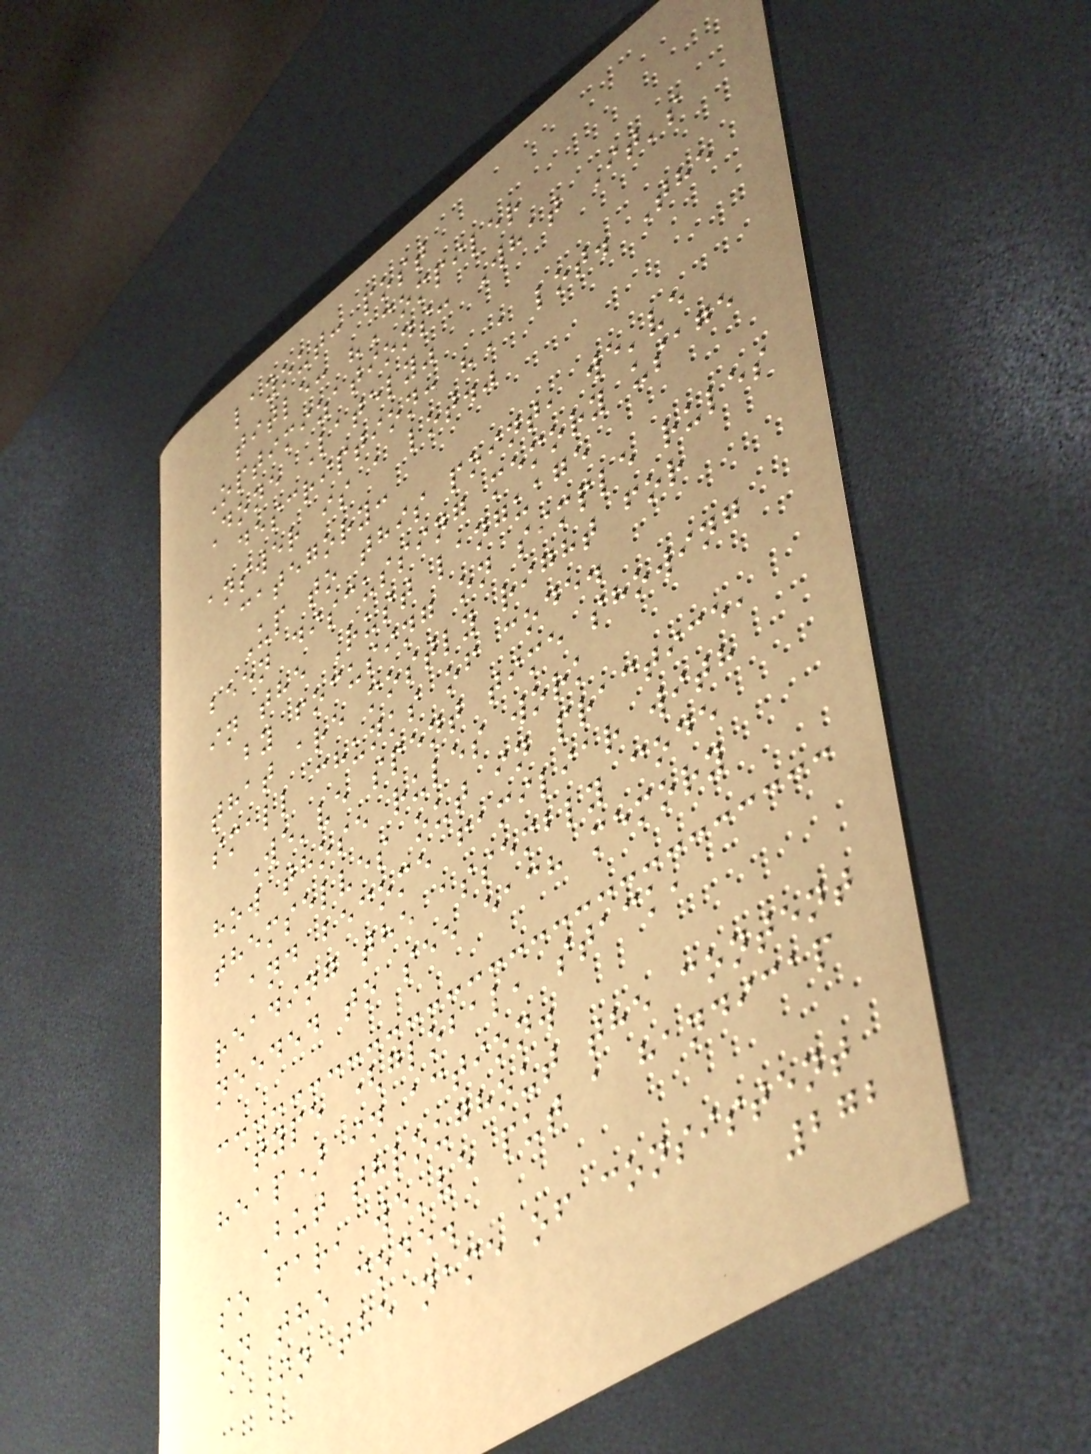layout: post
title: "Compiler
Optimizations: What It's
Done Lately"
description: "A lot. The
answer is a lot."
category:
Up to this point, we've
been discussing memory usage
in the Rust language
by focusing on simple rules
that are mostly right for
small chunks of code.
We've spent time showing
how those rules work
themselves out in practice,
and become familiar with
reading the assembly code
needed to see each memory
type (global, stack,
heap) in action.
But throughout the content
so far, we've put a handicap
on the code.
In the name of consistent
272
